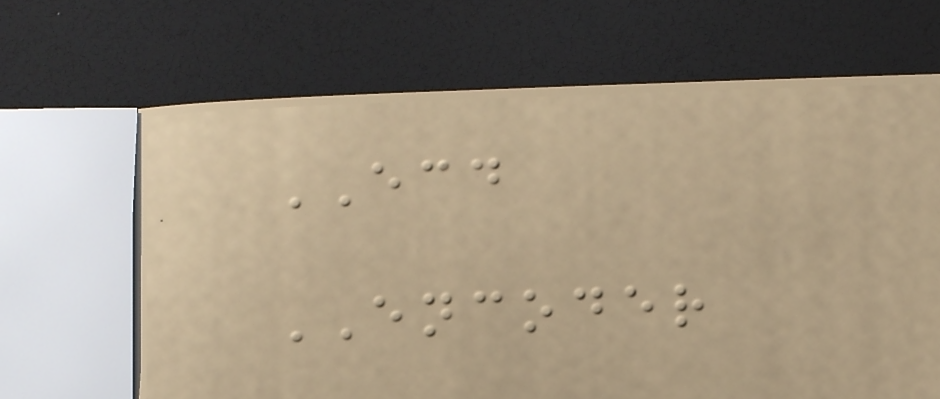ECD
ENCODER
